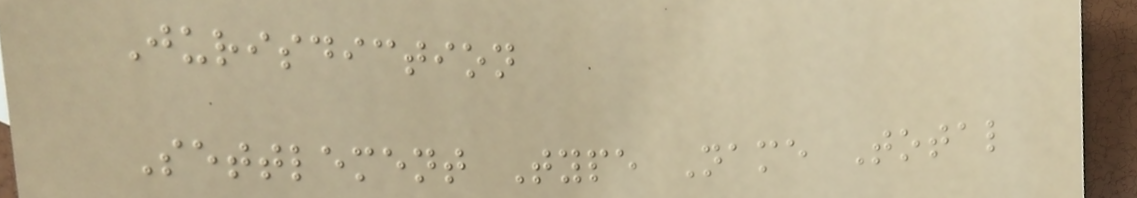Jurisdiction
Settlement Type Name Total
